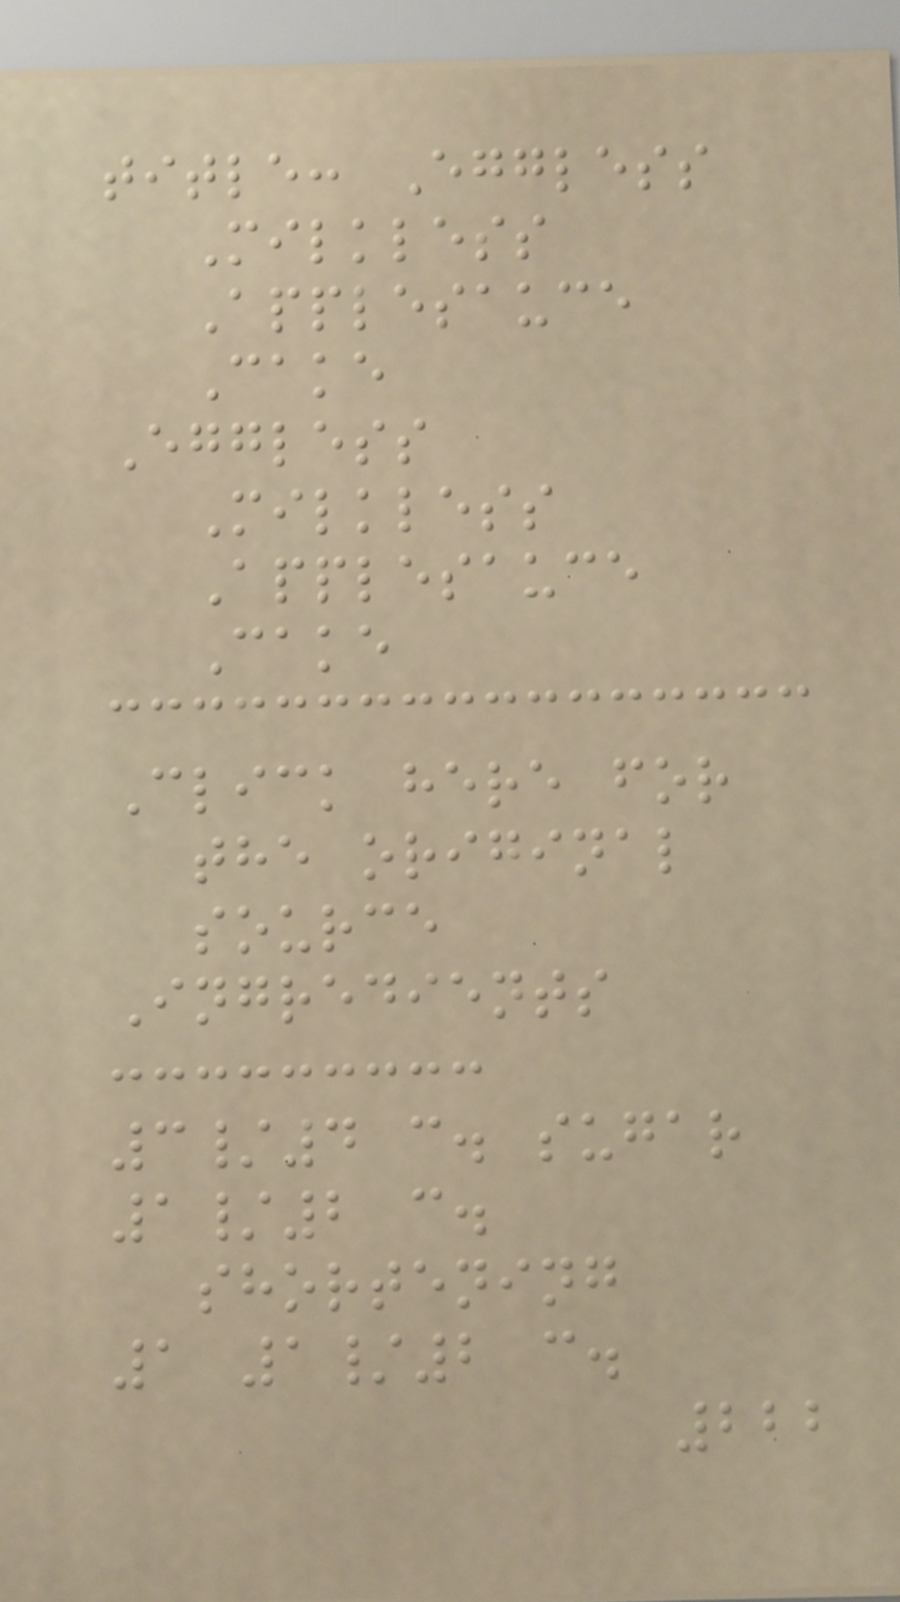title: Eggless
Milkless
Applesauce
Cake
Eggless
Milkless
Applesauce
Cake
Click here for
the original
source
Ingredients
3/4 c. sugar
1/2 c.
shortening
1 1/2 c.
222
